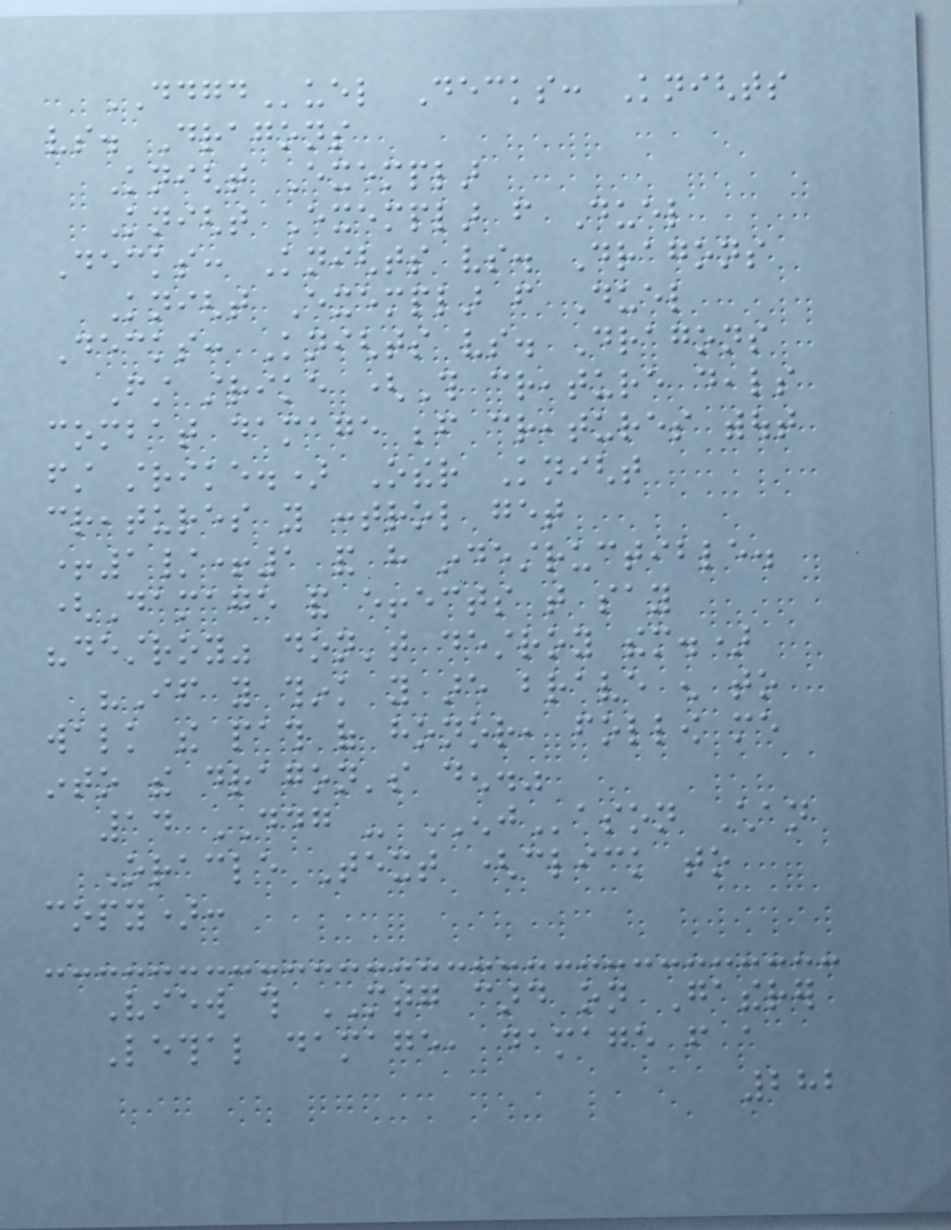DDGDuel Decks: Knights
vs. Dragons
Knight Exemplar
Knight Exemplar from Duel
Decks: Knights vs. Dragons
Knight Exemplar from Duel
Decks: Knights vs. Dragons
First strike (This creature deals
combat damage before creatures without
first strike.) Other Knight
creatures you control get
+1/+1 and have indestructible.
(Damage and effects that say
"destroy" don't destroy them.)
"If you think you are brave enough to
walk the path of honor, follow me
into the dragon's den."
14 DDG - ENJason Chan
Oracle Text (click to
copy):
View this MTG card on Gatherer
Lethal damage, damage from a
282
